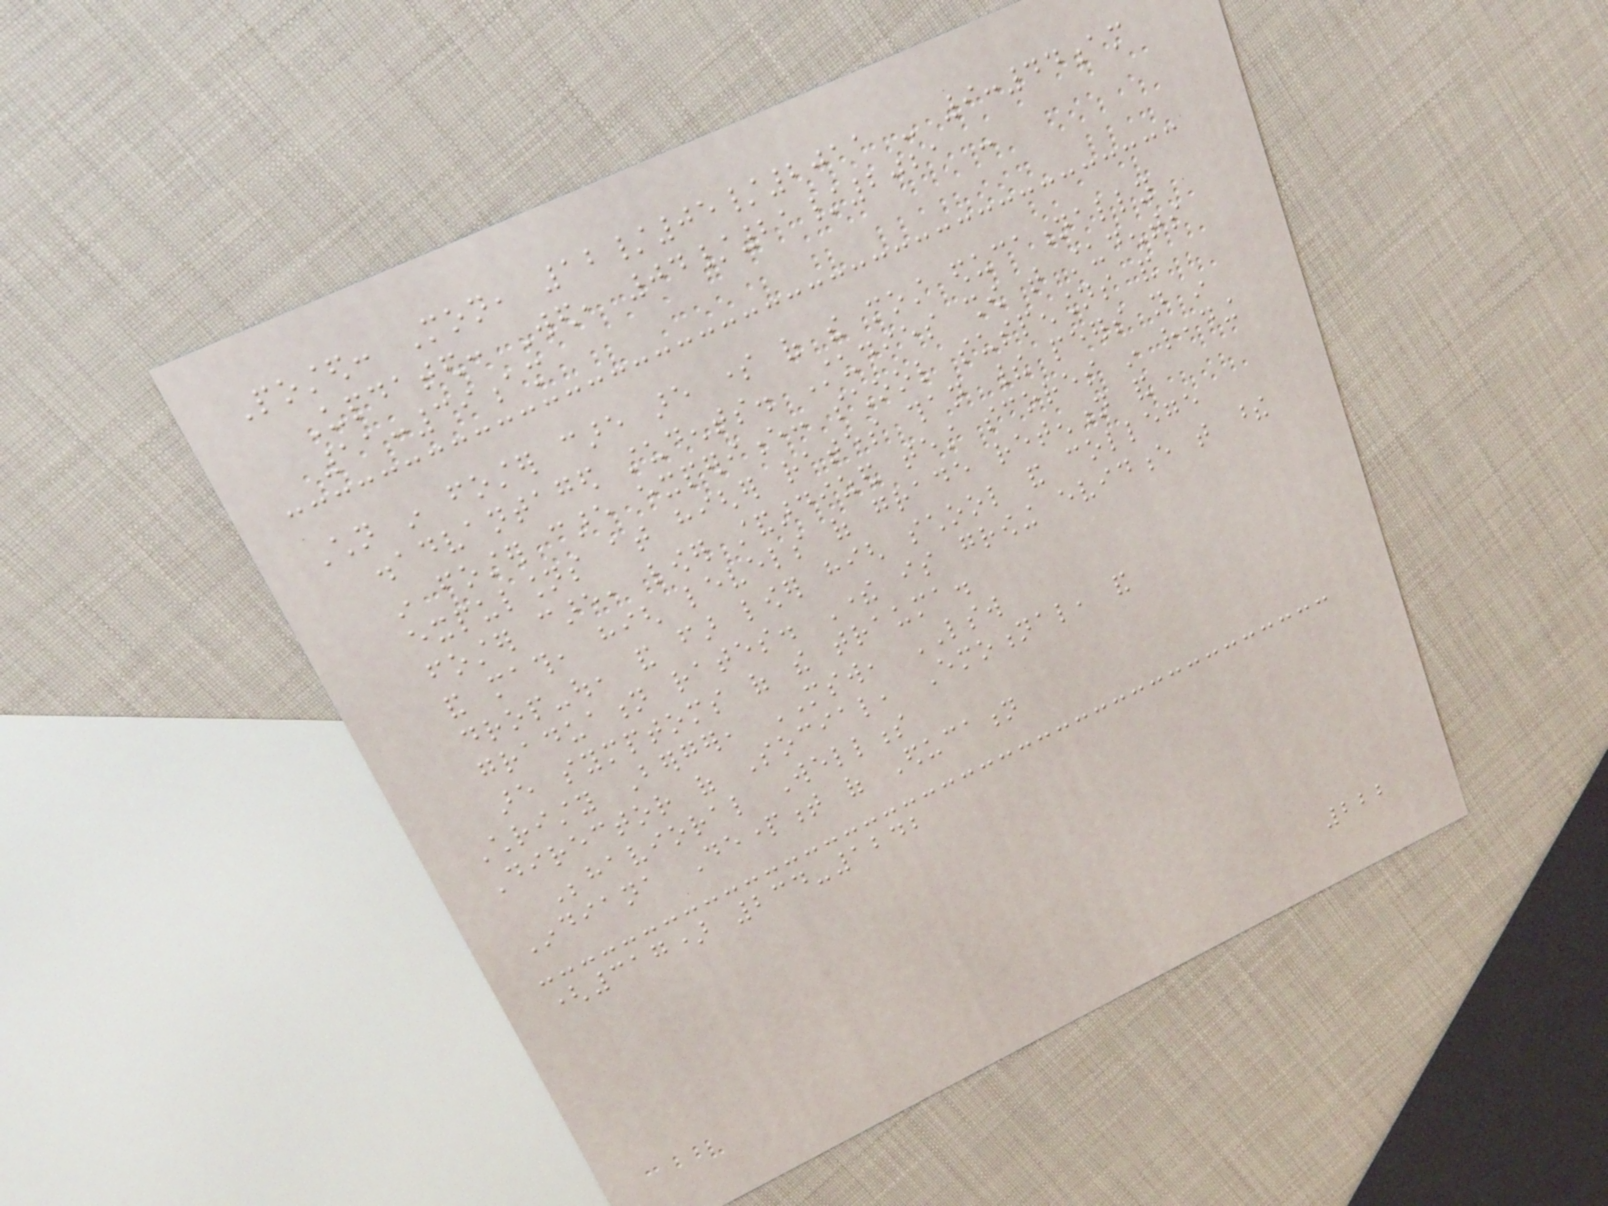Posted: Mon, 12/05/2011 - 9:44am
Updated: Wed, 04/21/2021 -
11:39am
Children in foster care are some of the most educationally
disadvantaged students. Studies show that students
in foster care experience: school suspensions and
expulsions at higher rates than their peers not in
foster care, lower standardized test scores in reading
and math, high levels of grade retention and
drop-out, and far lower high school and college
graduation rates. There is growing evidence that these
are symptoms of the trauma.
Christy Berger, MSW, LSW
Director of Social, Emotional, and
Behavioral Wellness
Indiana Department of Education
(317) 234-1242
222
